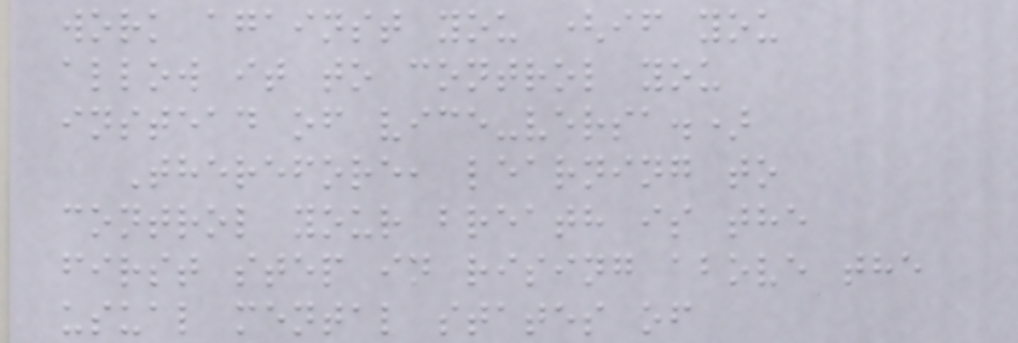work against you (if you
allow it to control you
instead of vice-versa.)
Therefore, learning to
control your breath is the
first step in rising above the
usual mental states of
